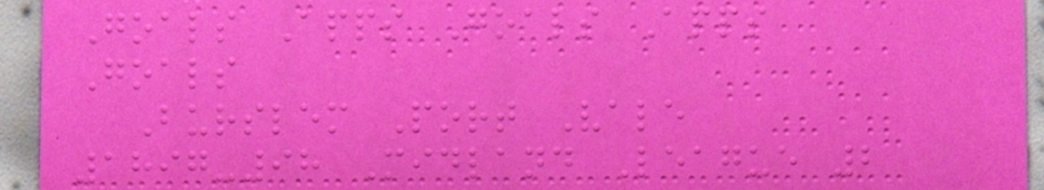Goals Apps Goals Apps
Goals
Burslem Port Vale
1897-98 Midland League 2
